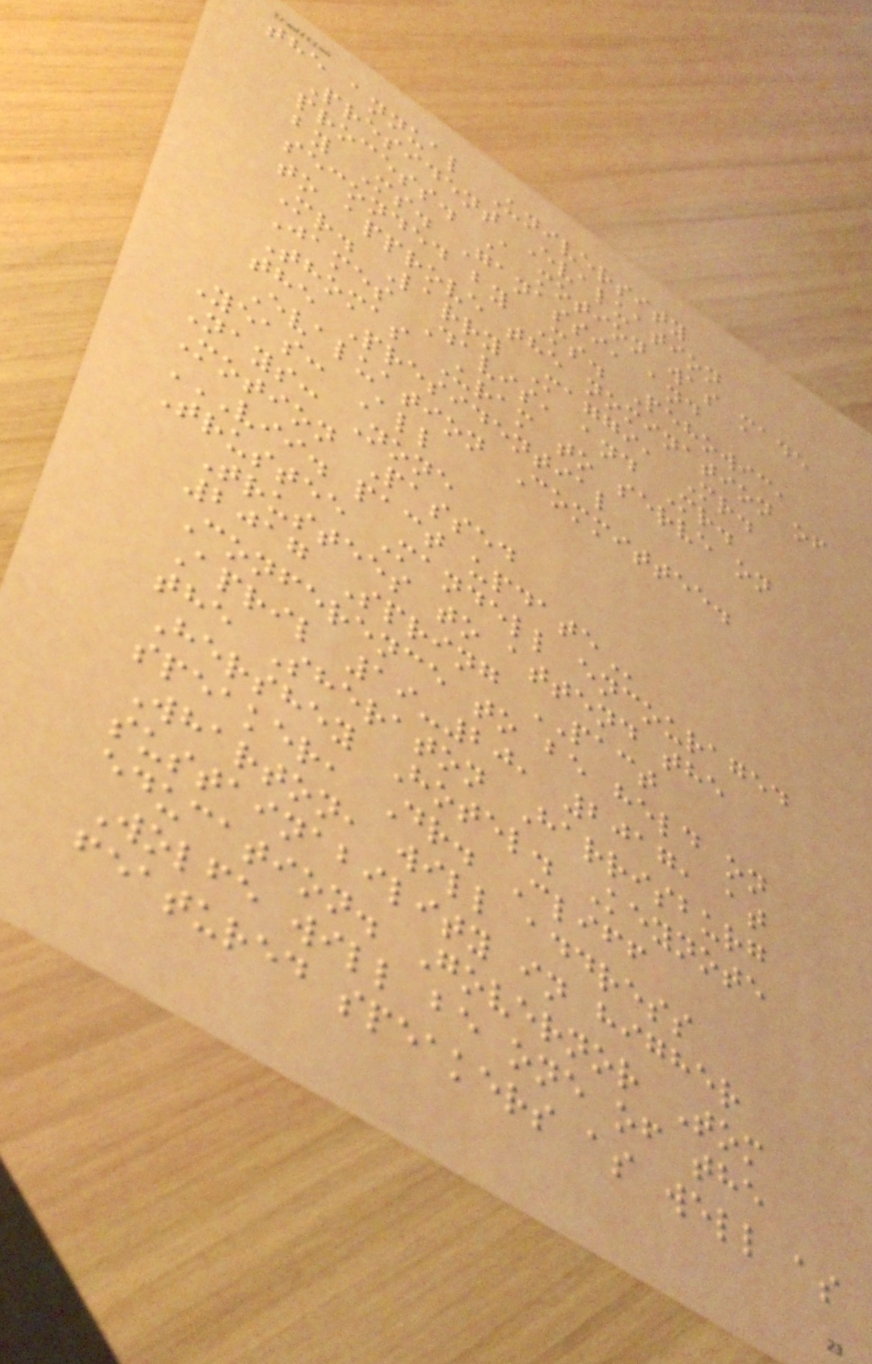the annual University
President Evaluation
process. A motion was made
by Ms. Ganassi, and
seconded by Ms. Pehowic,
to approve the nomination of
Mr. Larry Maggi, Mr.
James Davis, and Mr.
Thomas Uram to serve on
the Presidential
Evaluation Committee.
Yeas: All
Nays: None
Motion Passed
VII. PACT UPDATE
Trustee Mandell encouraged
Trustees to attend the
2017 Spring PACT
Conference to be held on
April 19-20, 2017, at
the Sheraton Harrisburg
Hershey Hotel. Keynote
speaker, Dr. Cliff
Wharton, will address
sustainability in higher
education. Governor Tom
Wolfe will be one of the
featured speakers as well as
